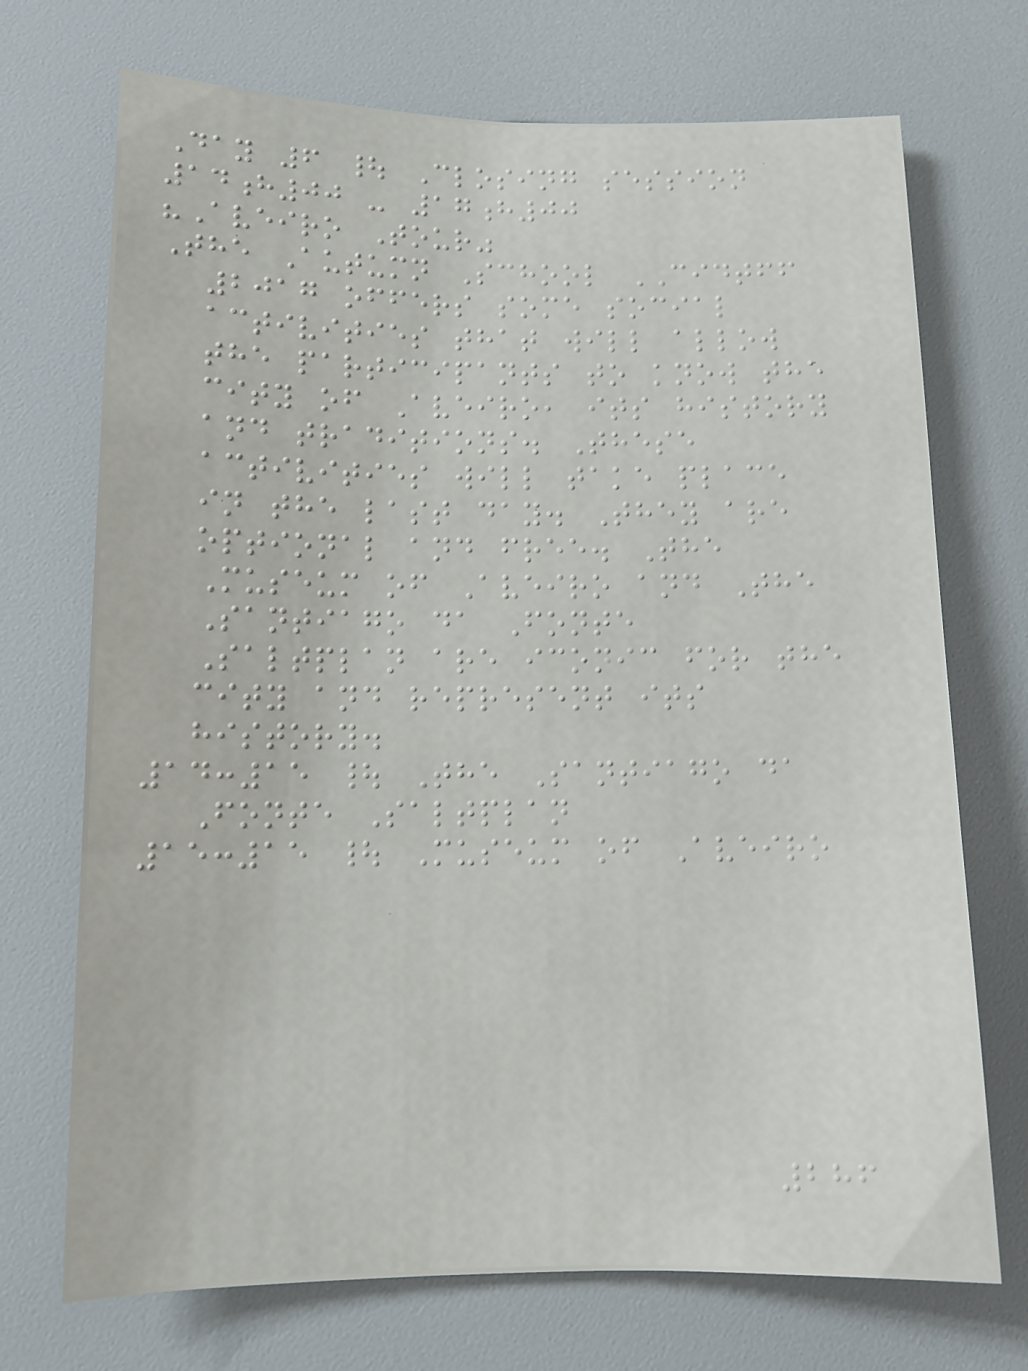Day 6 | Closing session
14h00 - 17h00
"Aveiro Tour"
The Autumn School CIDTFF
2017 offers some social
activities that will allow
the participants to know the
city of Aveiro, its history
and traditions. These
activities will take place
in the last day. They are
optional and free. The
Museum of Aveiro and The
Santiago da Fonte
Saltplan are iconic for the
city and represent its
history.
14:15 | The Santiago da
Fonte Saltplan
15:15 | Museum of Aveiro
286
